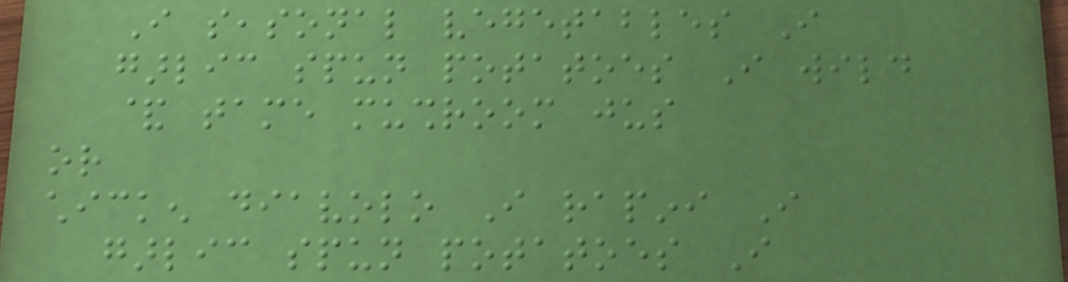I seasonal vegetables I
garlic spun potatoes I wild
& tame mushroom jus
or
chicken diavolo I rapini I
garlic spun potatoes I
